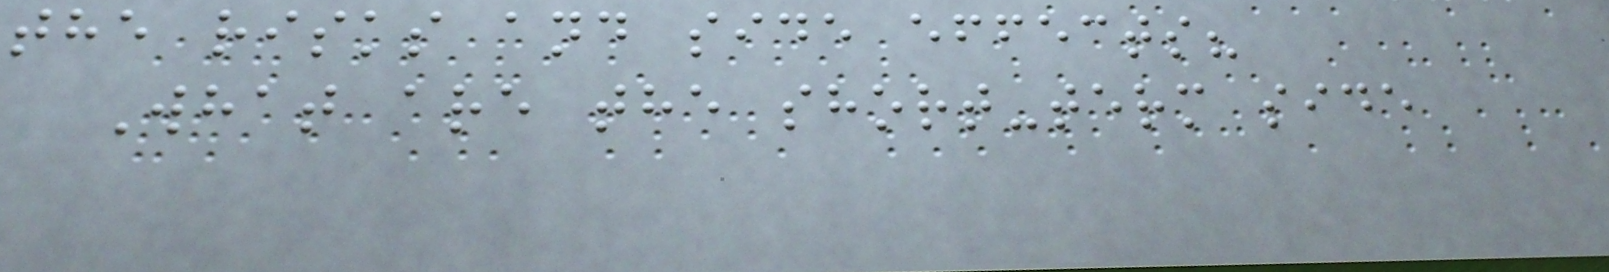the risks and side effects?
What are the short-term side
